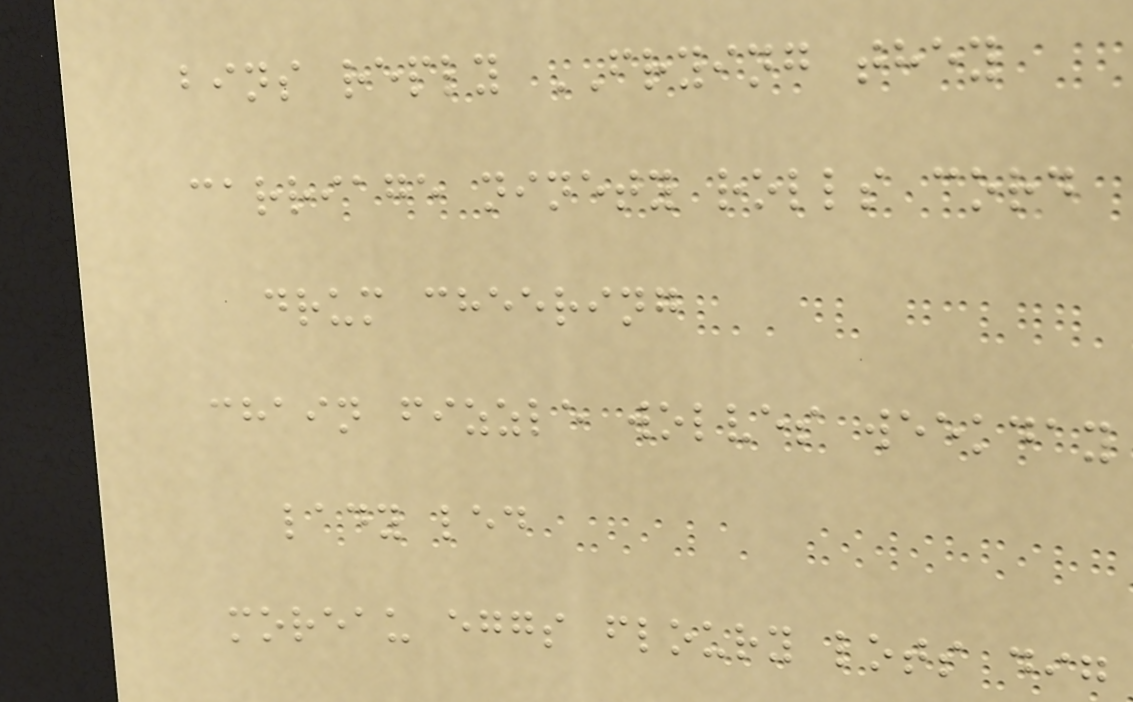bins reply FRYING they
carriage ninety rolls cord
drum cheering
chain fizzle wolves weekday
lady led
moreau eggs floury lots dig
